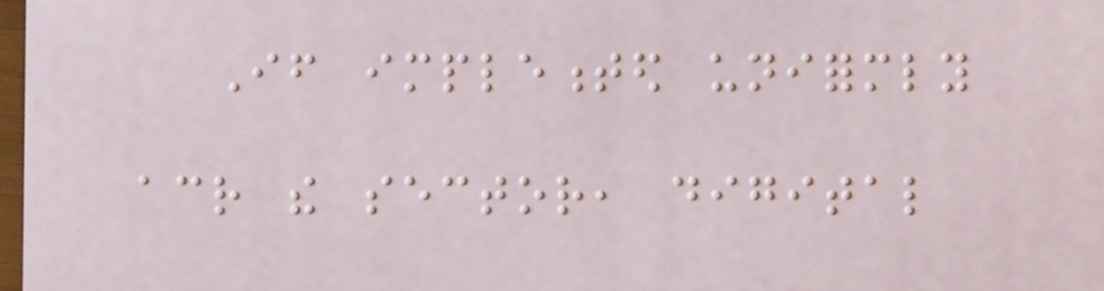If implemented uniformly
across the sector, digital
